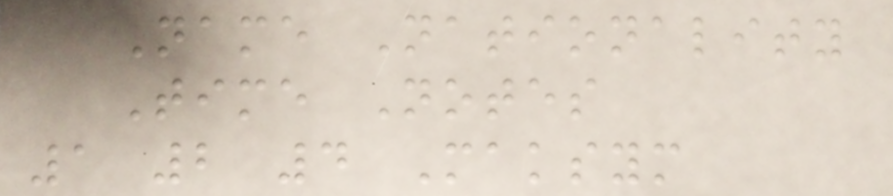Name Nationality
Time Notes
1 2 4 Maksym
